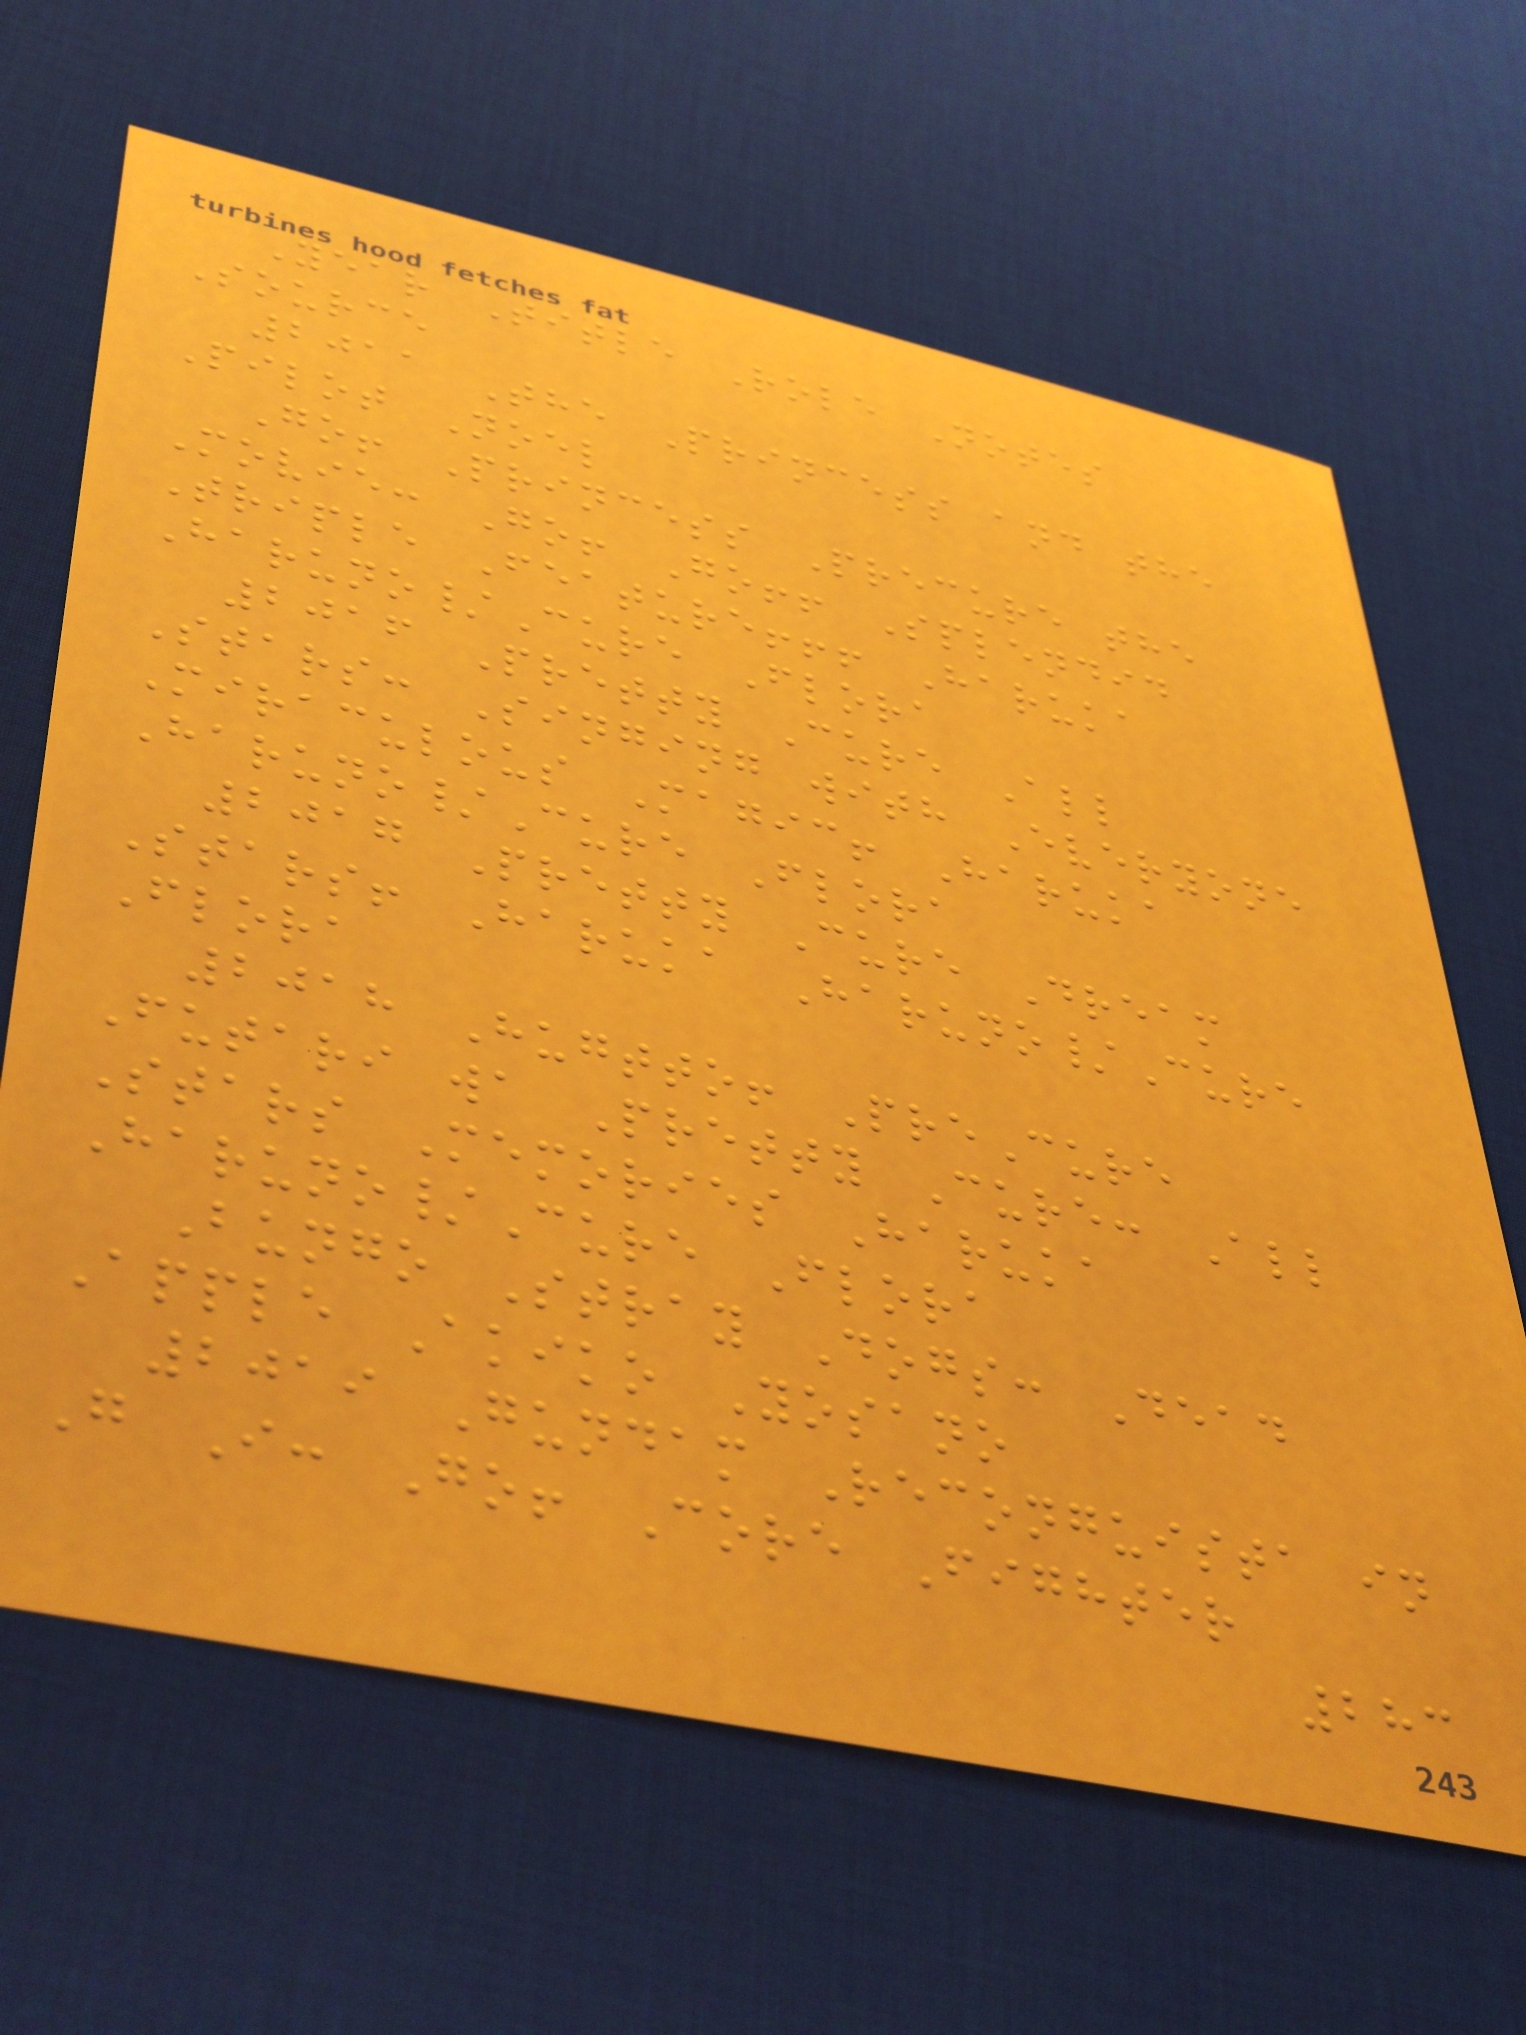Year Title Role Notes
Source
2011 The Princess and the
Pilot Noel
Go! Princess Precure the
Movie: Go! Go!! Splendid
Triple Feature!!! Haruka
Haruno/Cure Flora
2016 Pretty Cure All
Stars: Singing with Everyone
Miraculous Magic! Haruka
Haruno/Cure Flora
2017 Pretty Cure Dream
Stars! Haruka Haruno/Cure
Flora
2018 Hugtto! PreCure
Futari wa Pretty Cure: All
Stars Memories Haruka
Haruno/Cure Flora
Bungo Stray Dogs: Dead
Apple Akiko Yosano
2019 Gundam Reconguista in
G I: Go! Core Fighter
283
